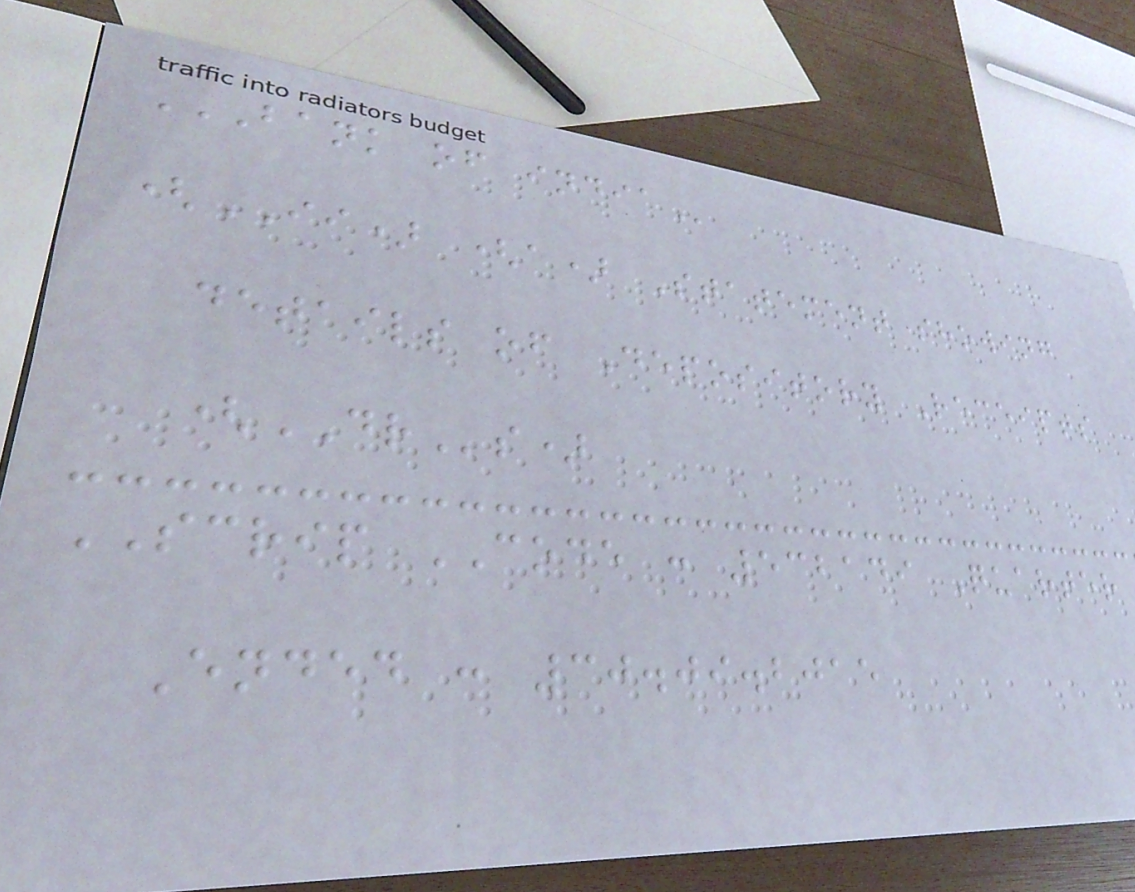BANK OF INDIA
(II) (a) Statement showing
details of Depository Receipts
(DRs)
SCRIP CODE : 532149 Quarter
Ended : 30.09.2015
